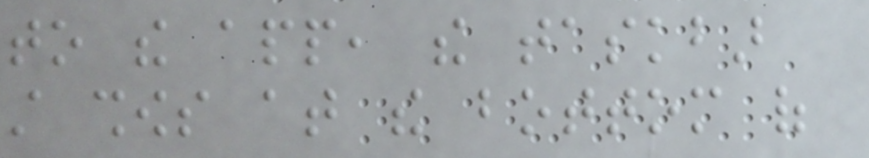to the app, the taskbar
still shows at the bottom of
